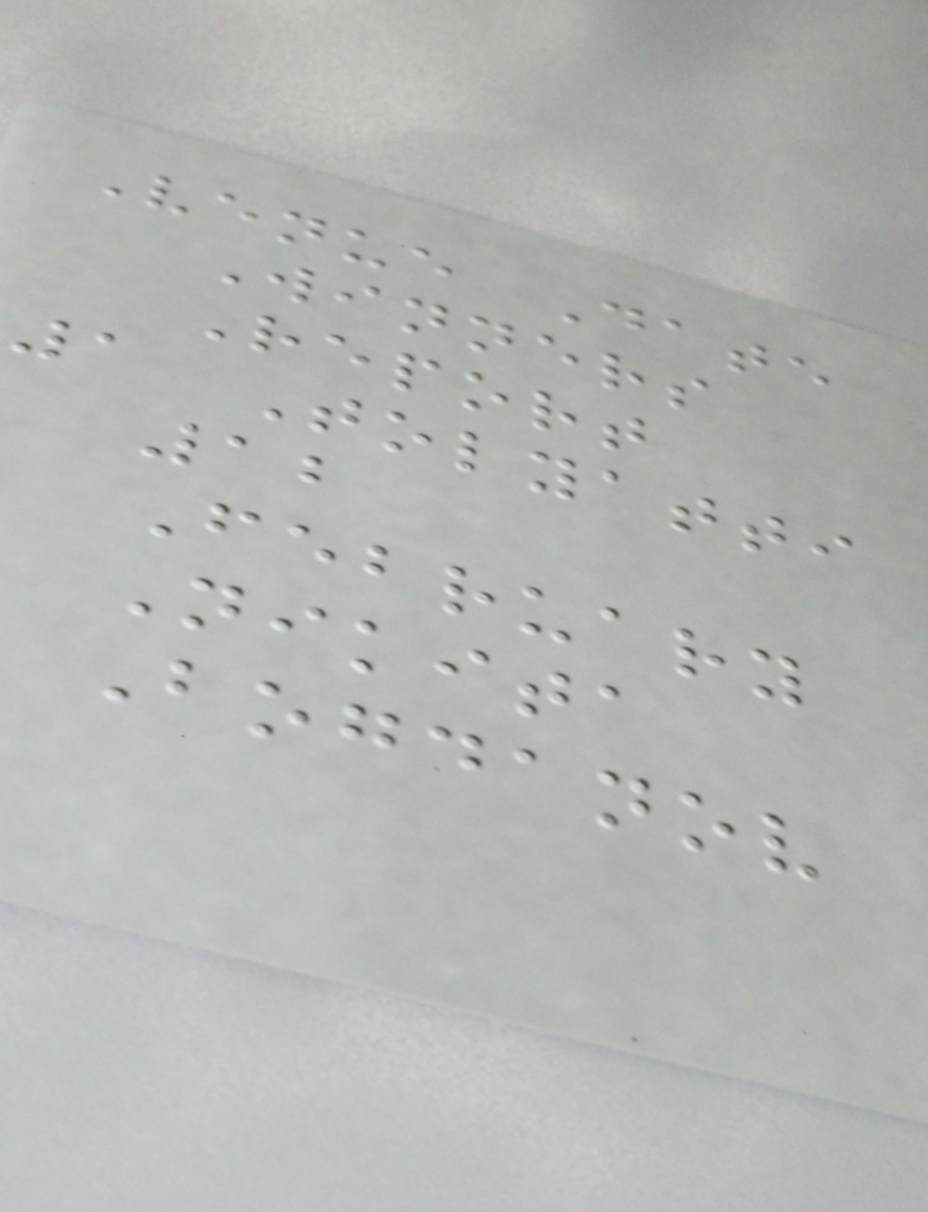Venue Date
Winners
Report
1 Tolyatti
12
February
Nikita
Bogdanov
